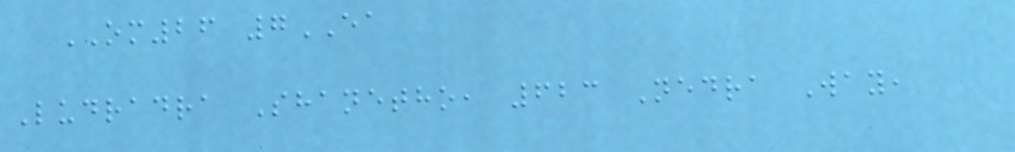OM26 7EA
Ludradra Shanetho, 623 Nedra Way,
